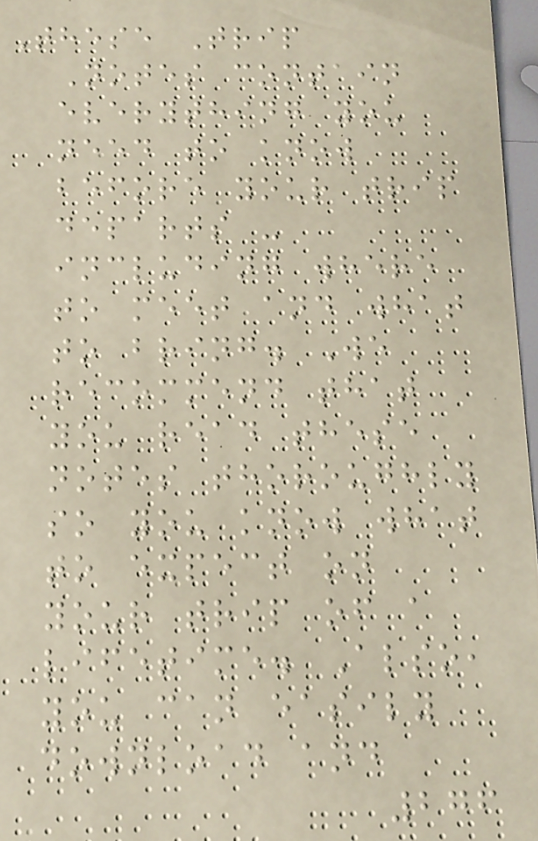These Trip
Notes contain
everything you
need to know
before your trip
departs -
including where
to meet and what
to bring. We
recommend that
you read these
notes thoroughly
so you know what
to expect on
your trip of a
lifetime. Also,
you can easily
download and
276
